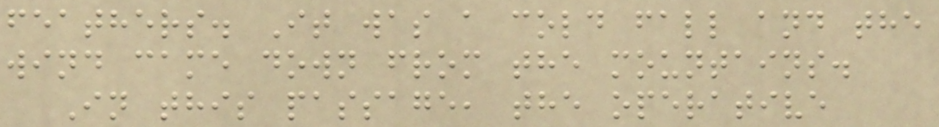feathers. It was a cold fall and the
wind came down from the mountains.
In this passage, the operative
